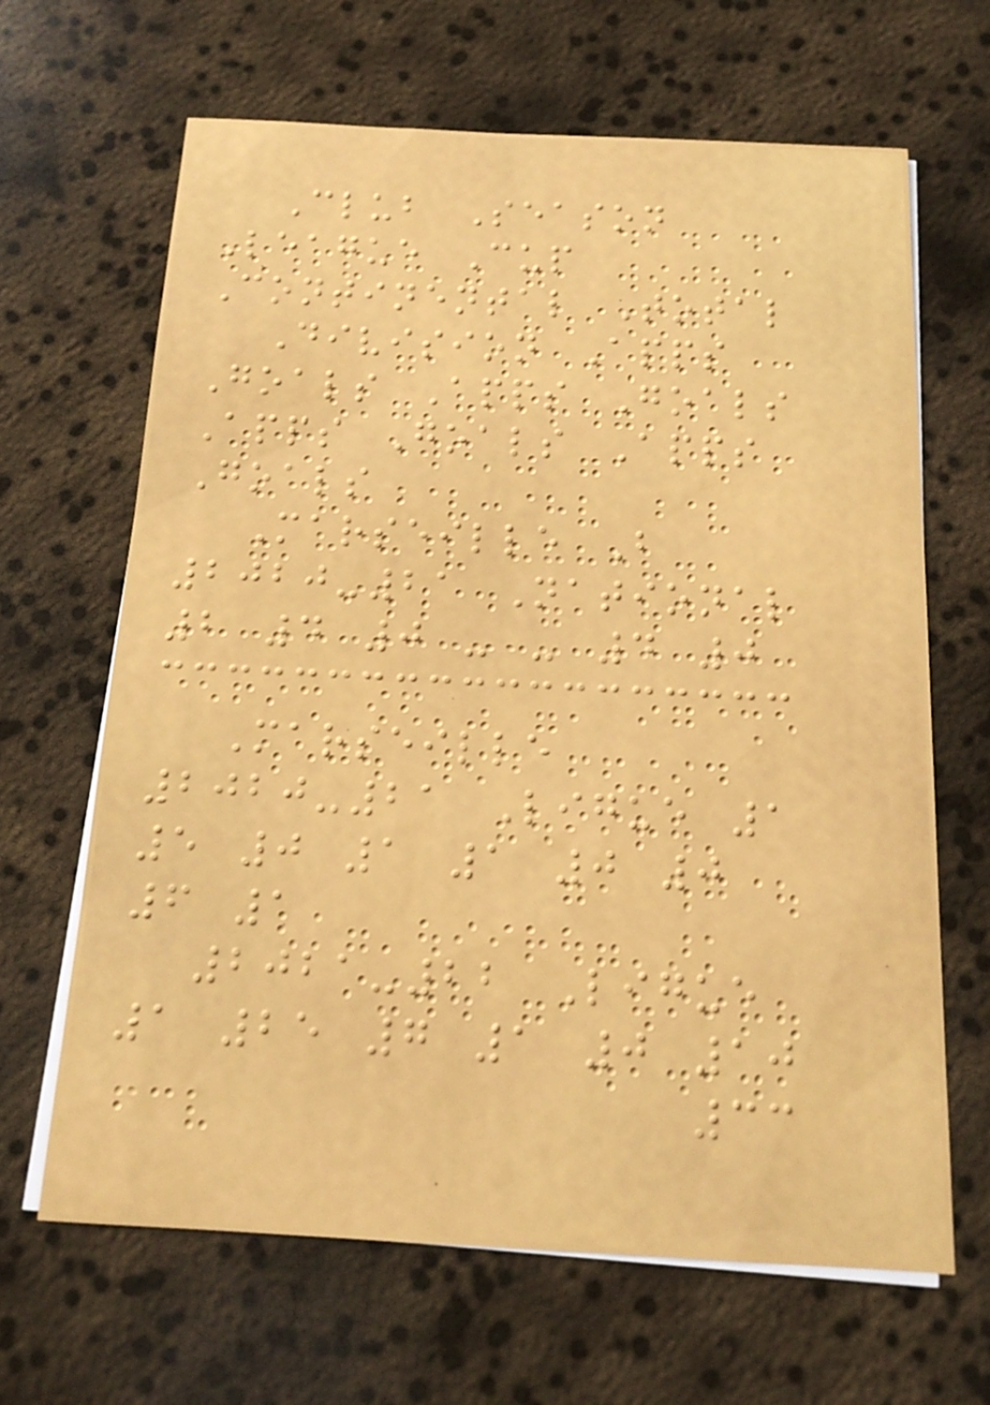Club Season
League Cup
Continental Total
Division Apps
Goals Apps Goals
Apps Goals Apps
Goals
Marseille B
2020-21 National
2 4 0 - - 4 0
Marseille
2020-21 Ligue 1
5 0 1 1 0 0
6 1
2021-22 Ligue
1 25 7 1 0 10
33
